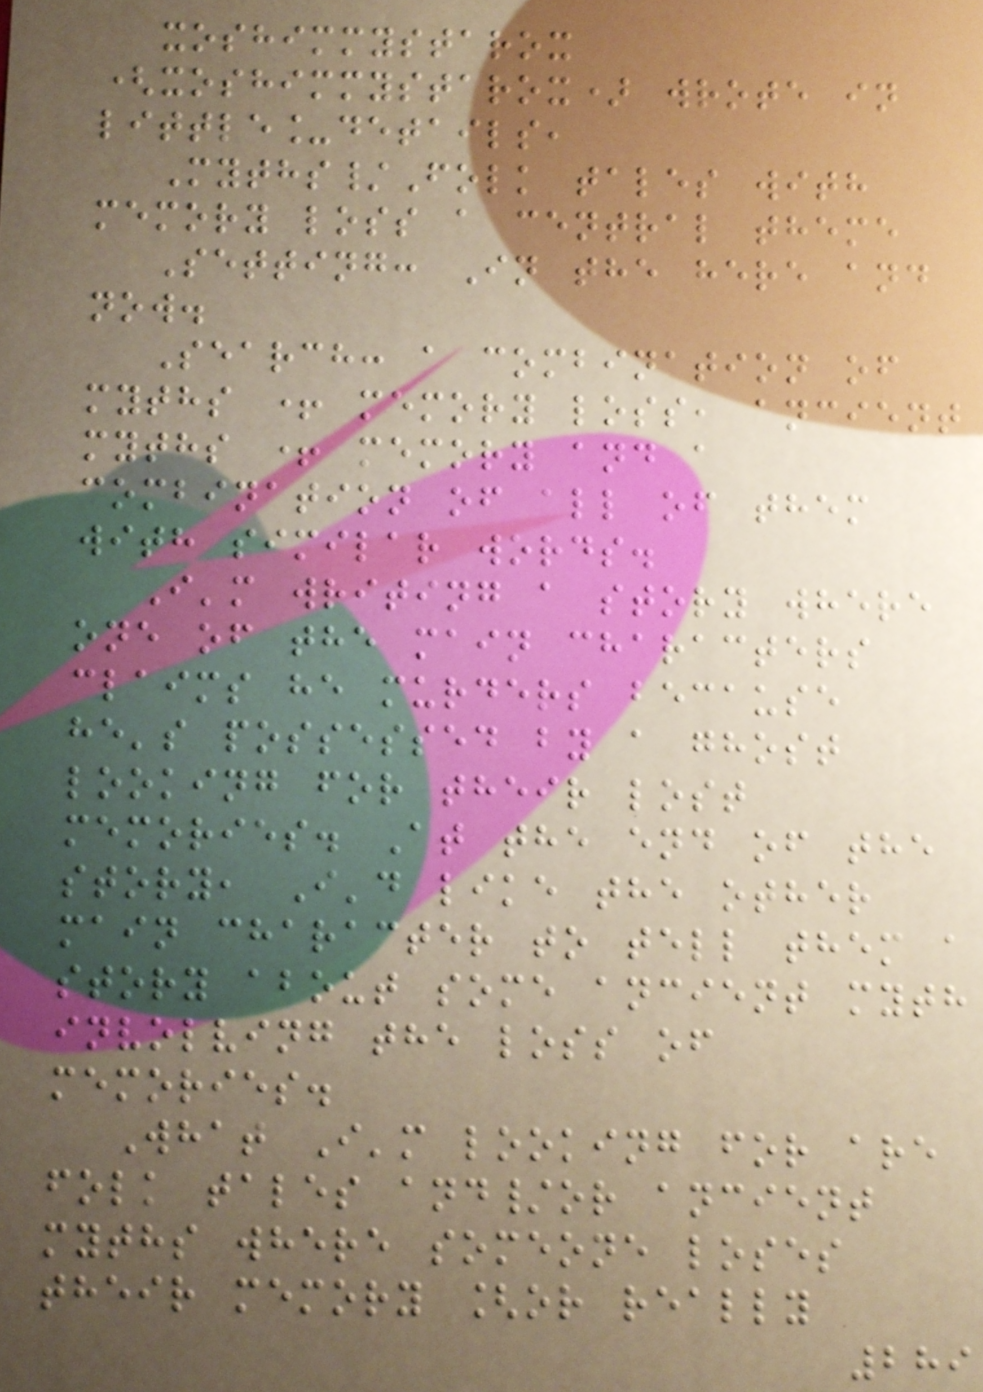xoshimmystarox
(xoshimmystarox) wrote in
little_details,
Myths/Folk tales with
memory loss a central theme
Setting: In the here and
now.
Search: a combination of
myths + memory loss, ancient
myths + memory and a
combination of all of them
with similar words.
I'm writing a story where
one of the main characters
claims he murders because
he's possessed by a ghost
looking for their lost
memories. At the end of the
story, I'd like the other
main character to tell them a
story about some ancient myth
involving the loss of
memories.
What I'm looking for are
folk tales and/or ancient
myths where someone loses
their memory [or really
289
